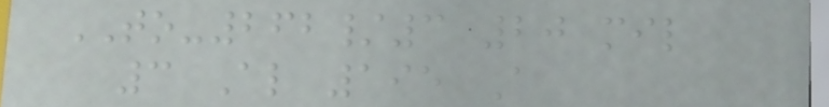TO-262/3 20 mil
3 Al 195 A
